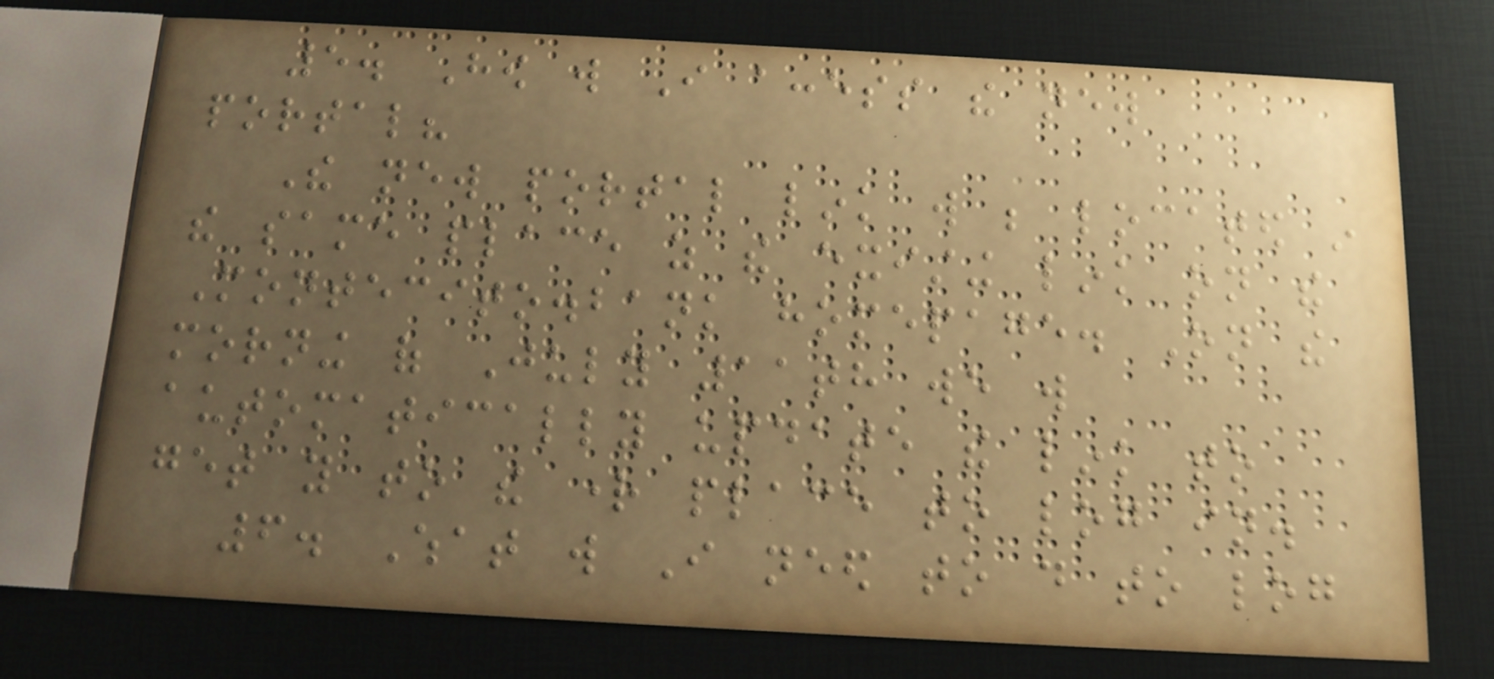5. How will I access the new
portal?
The new portal link will be located in
the same place as the existing link on the
Montecito.bank homepage. On the
morning of July 11th we will
automatically update the link to
get you to the right place to log in.
6. What will I need to do to log
